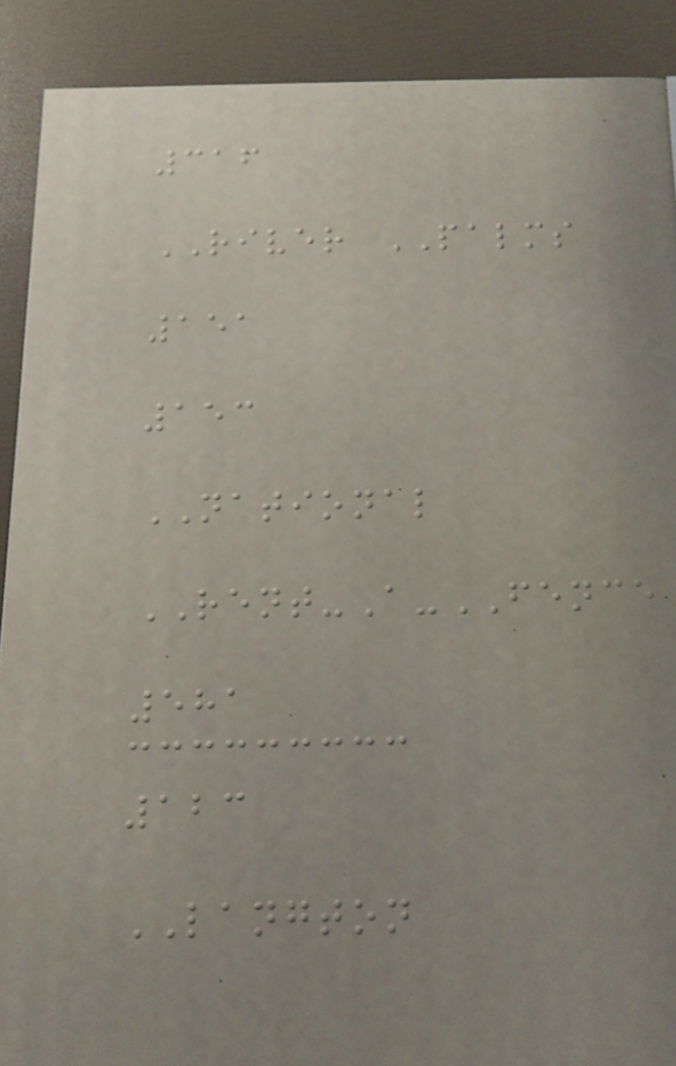316
RIVER PALMS
151
153
NATIONAL
RENT-A-FENCE
581
123
LANGTON
